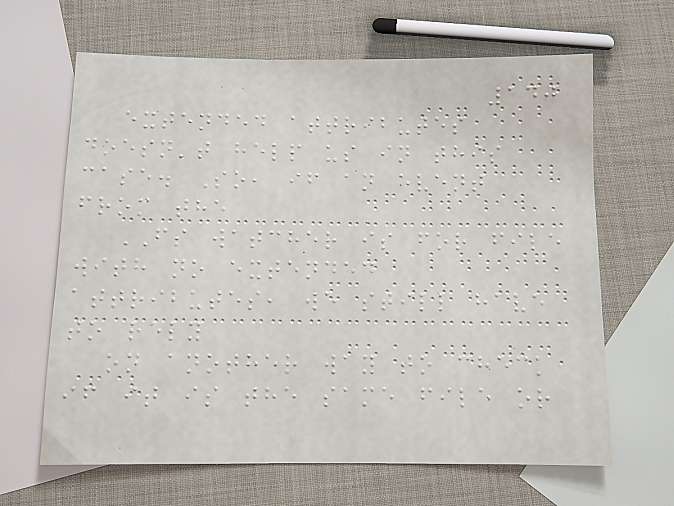140
extended attributes
doesn't help us in this
case. So, if an event
from the
FS watcher is for file
with no extended
attributes, we still have
to rely
on another way to check
if it is the same file or
